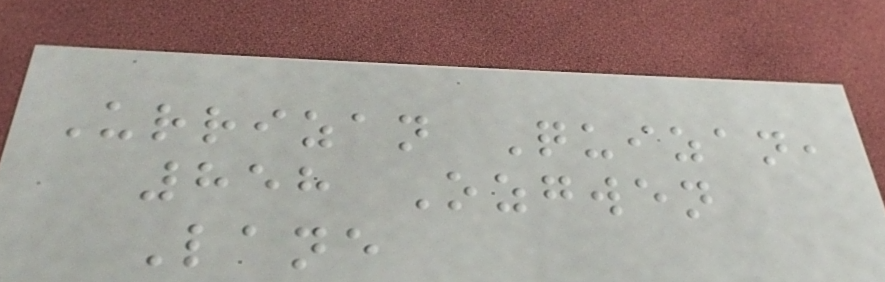Urrizan Quizan,
858 Ozgwen
Lane
